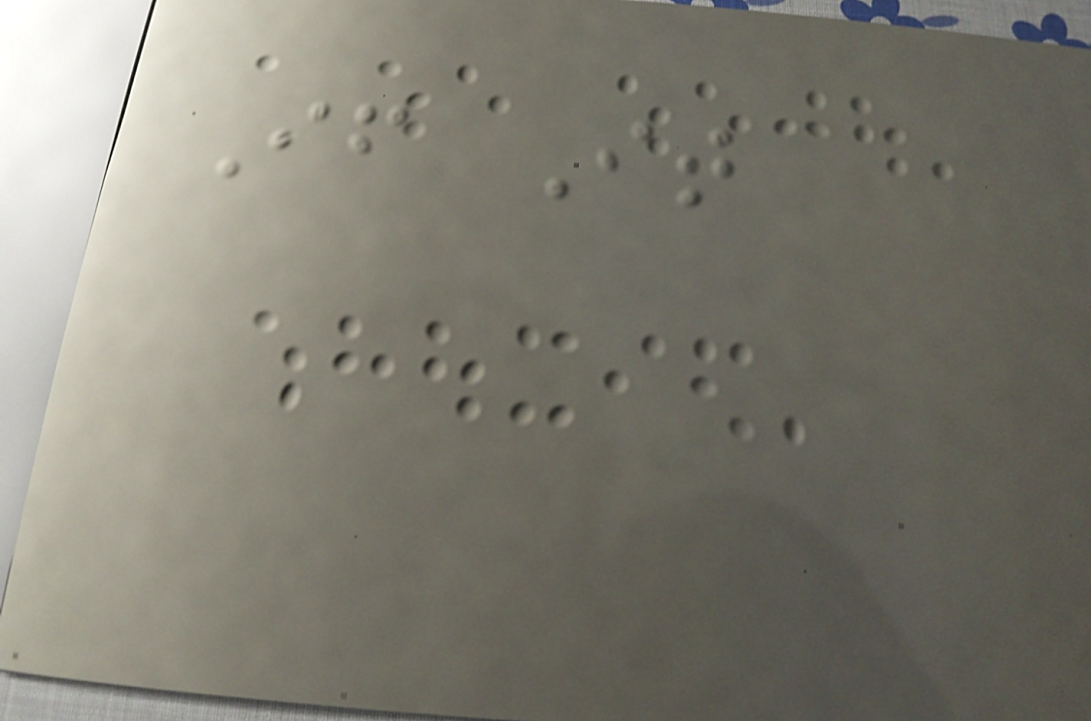If It
